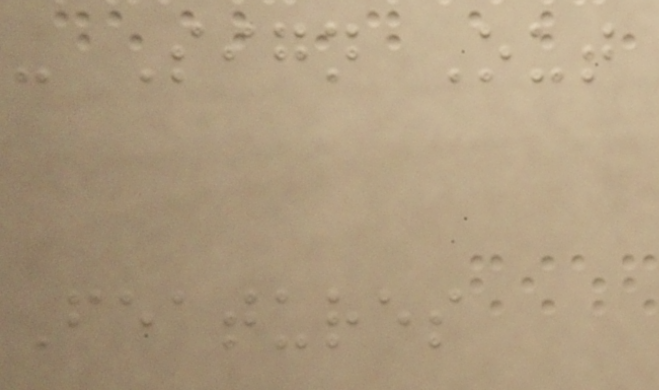- Sign Out
Features
